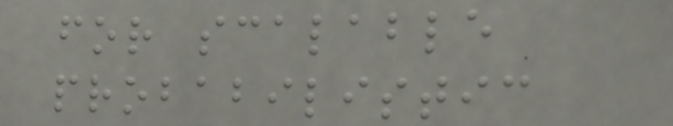for scalable
probabilistic
